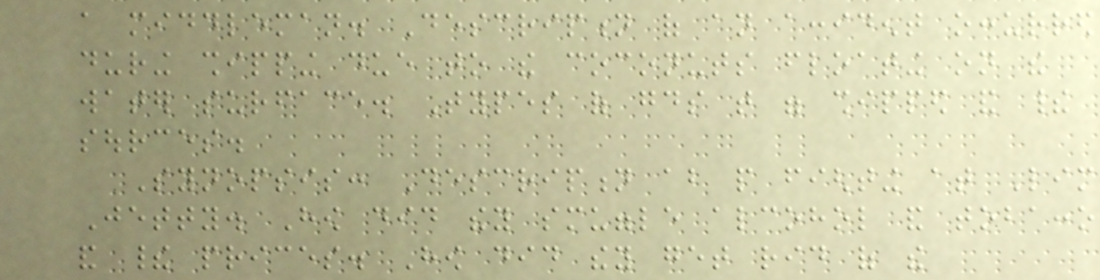a middleman. Description of an accident occurred
during shipping due to the coconuts floating on the
water surface. Types of goods that were shipped and their
sources.
Synopsis: Description about people fighting at Lim
Jetty. How did they smuggle alcohol and tobacco
and their prices. How did they get rid of the
